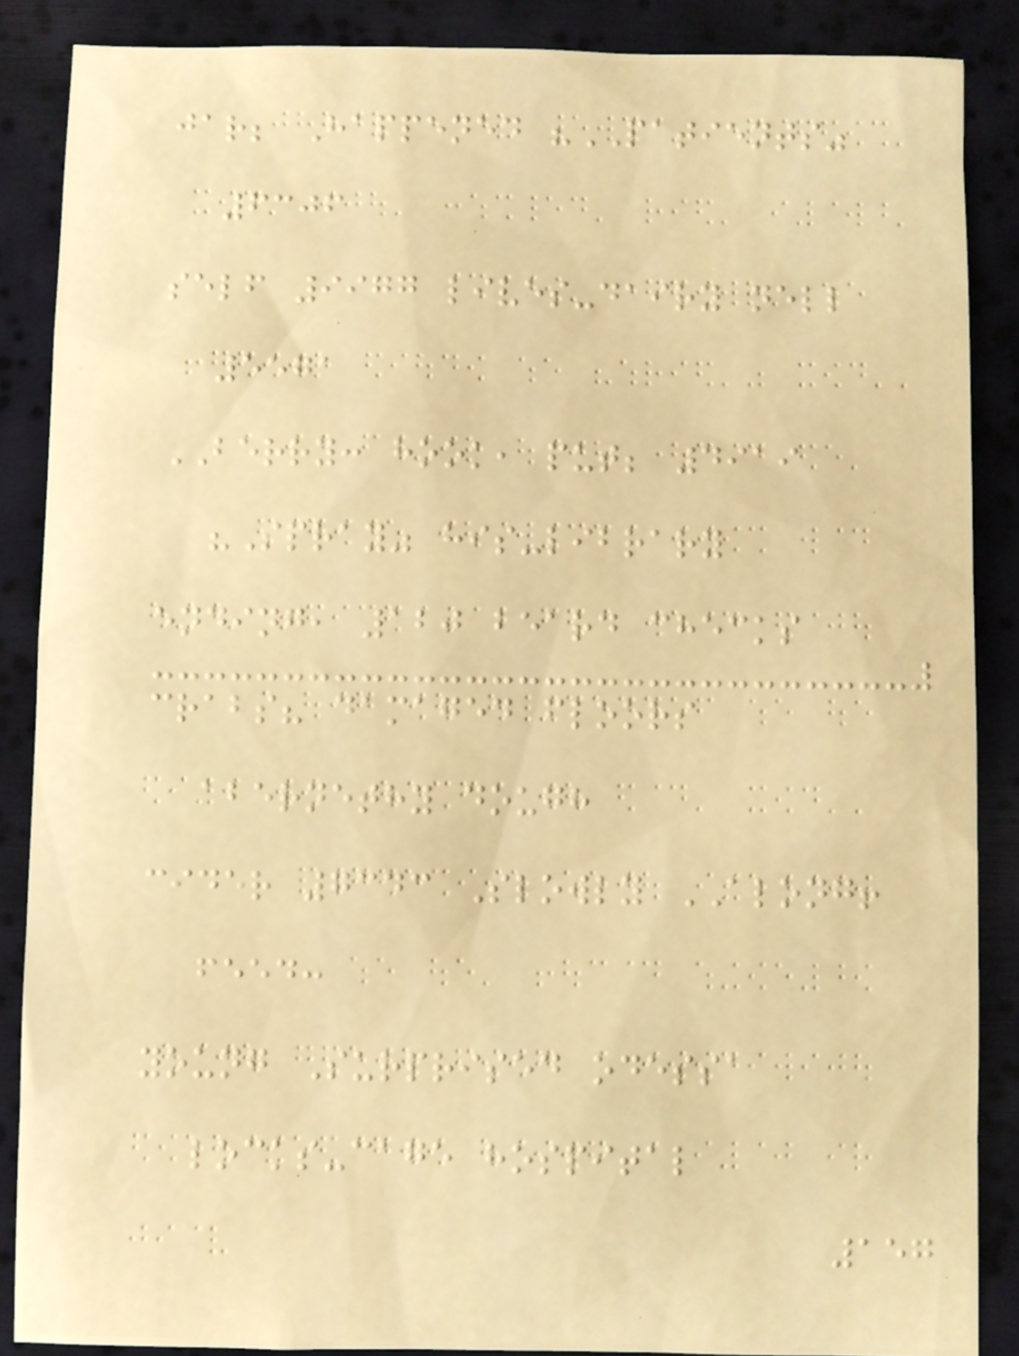jar; Happened "PATIENTS"
6306
self 9977 lives-dairy nell
5571
BERRY: hook, put; 4919
"Spray" his-library
ending, 120 beard checks
crabs? damaged floors
abernethy dough
cider 7343 Slowly ALONG!
feed:
young Surprised odessa
locks-cage hospital
157
